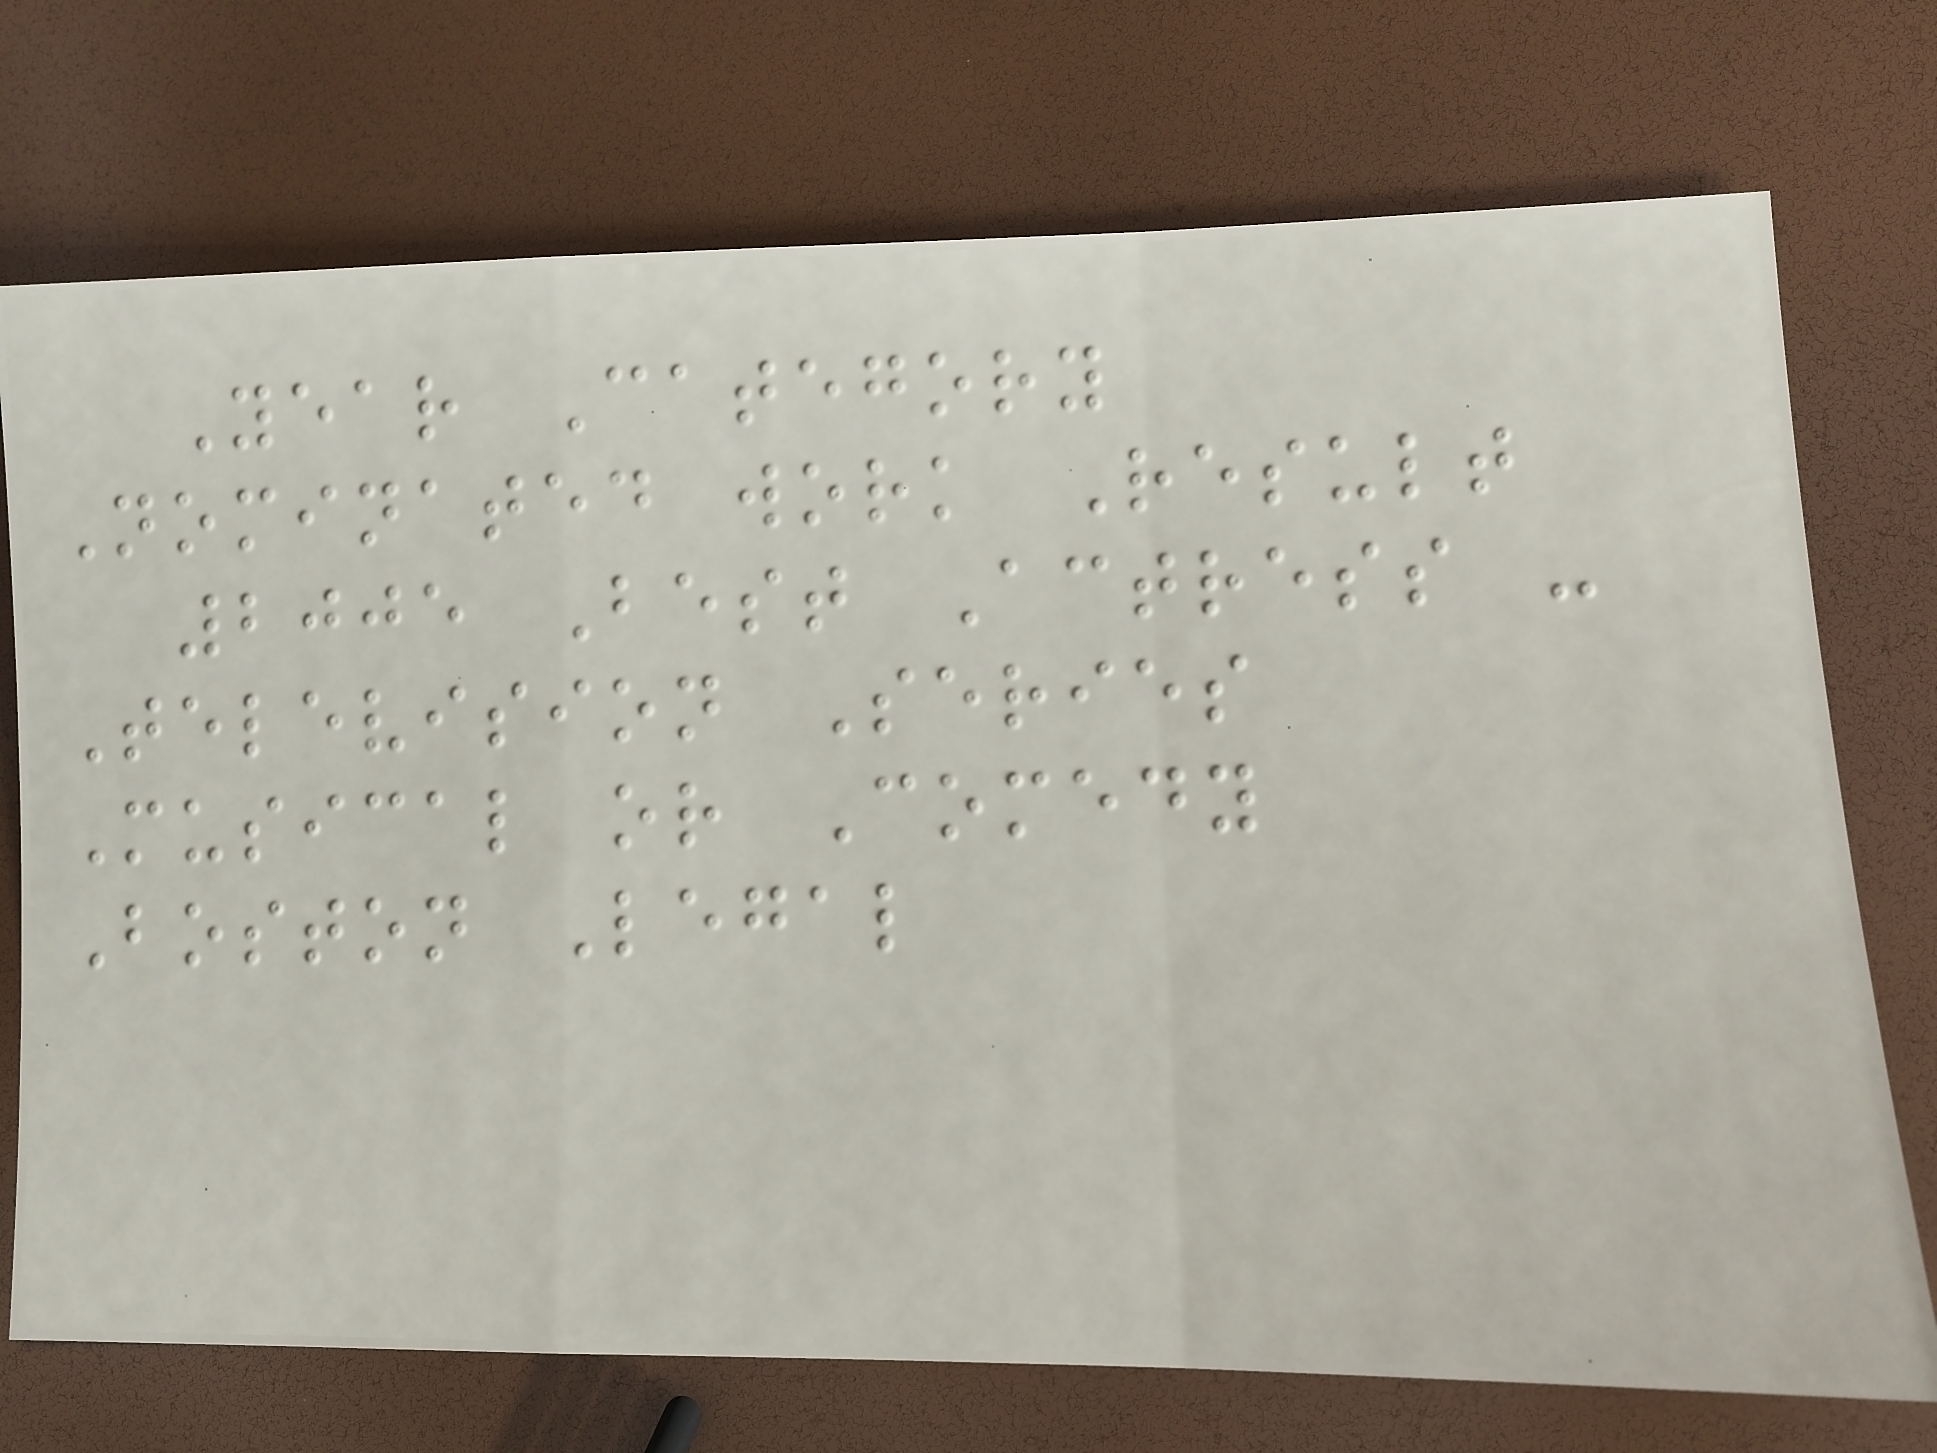Year Category
Nominated work Result
2005 Best Actress -
Television Series
Musical or Comedy
Boston Legal
